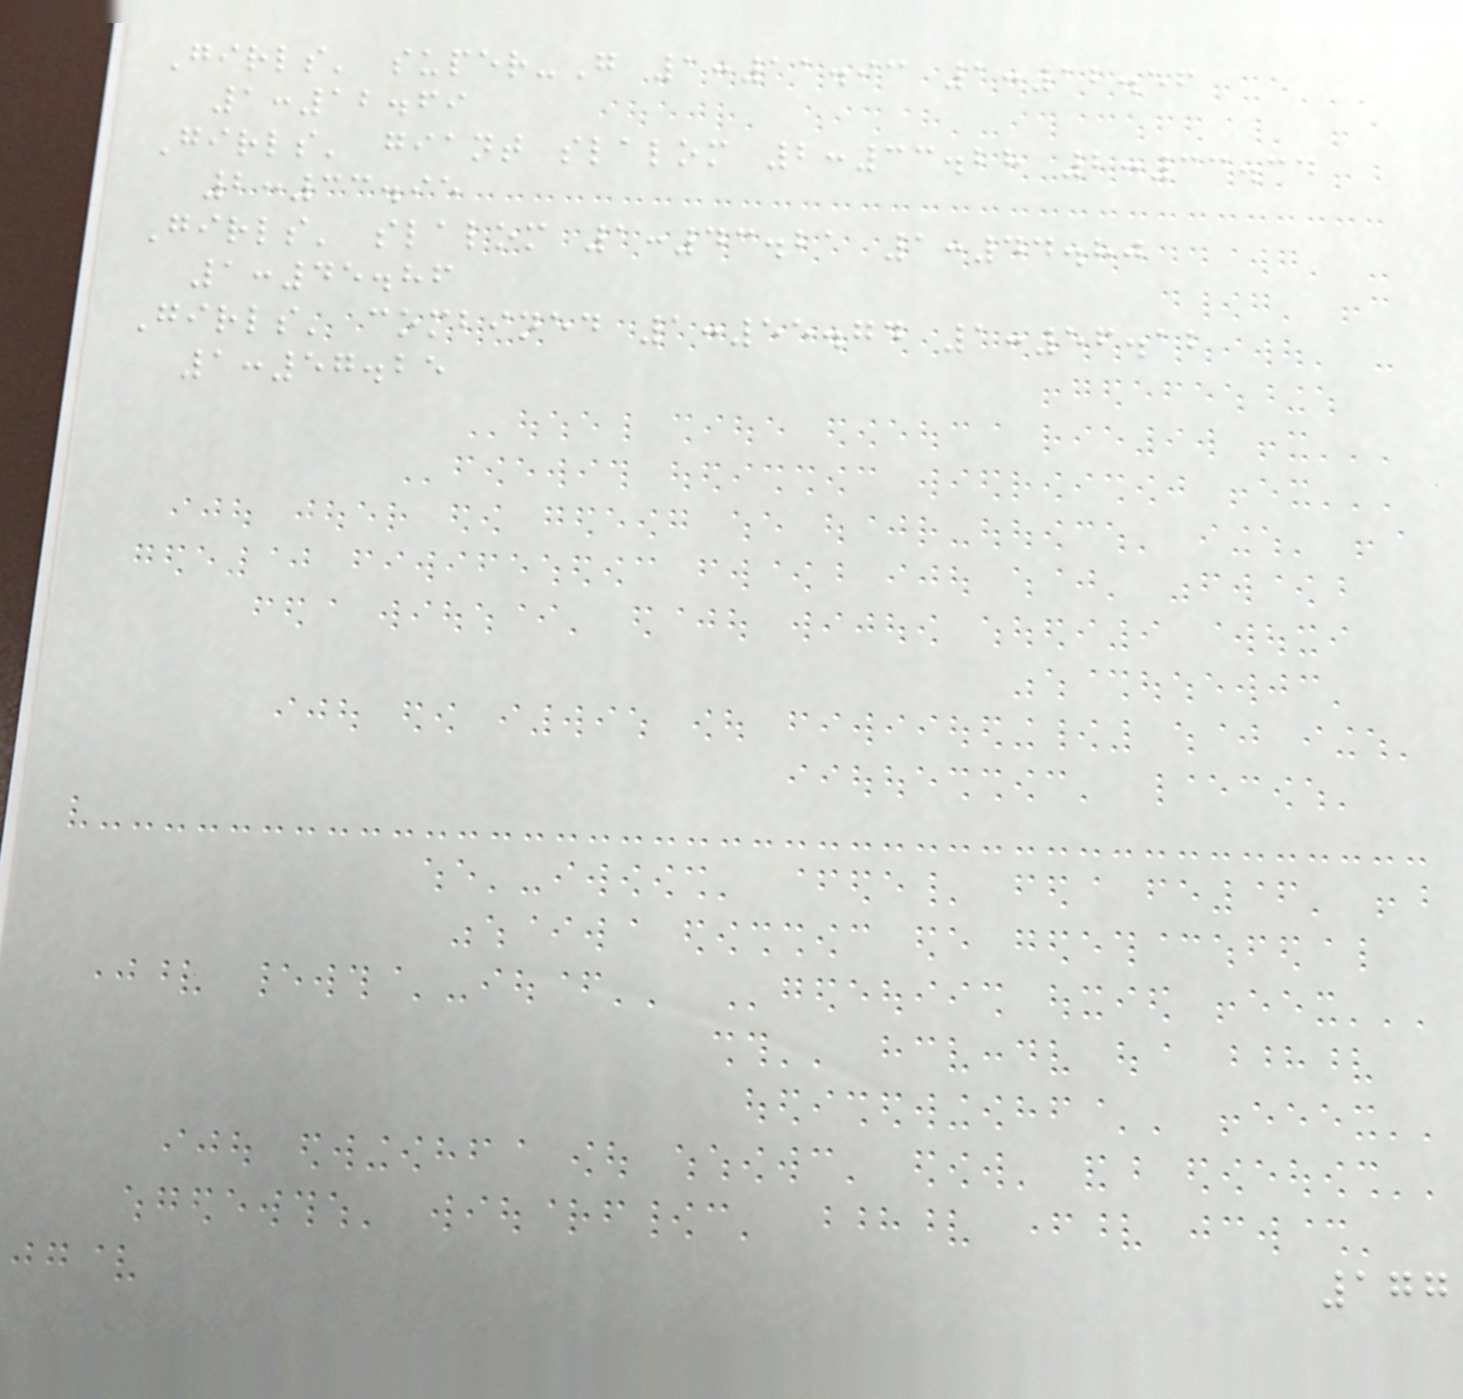Girls' super-G 1:11.93 1:12.56
1:12.69
Girls' giant slalom 2:33.28 2:33.34
2:33.95
Girls' slalom 1:43.21 1:44.80
1:45.86
Girls' combined 1:55.74 1:56.12
1:57.25
177
